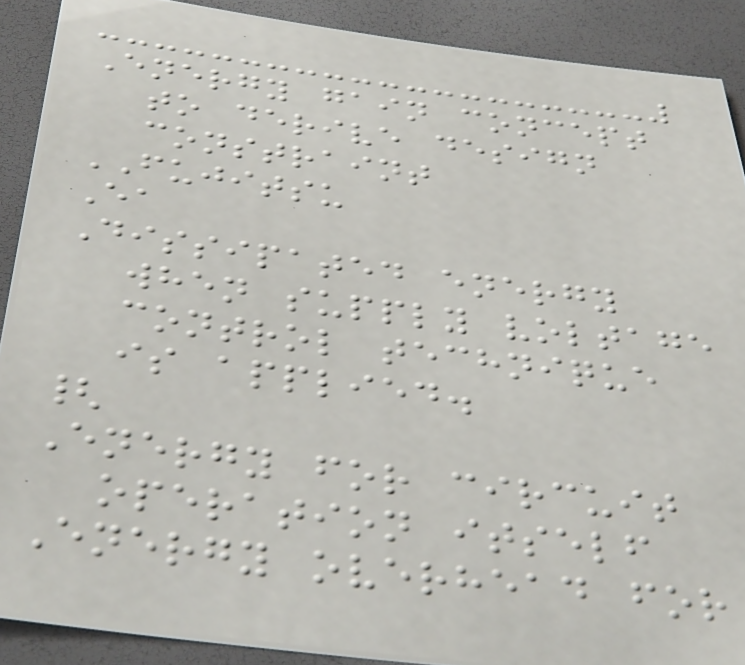Energy gain concept
to derive design
constraint
FUJITSU
Ea
Dissipated energy
when supply voltage
control technique
is applied.
{
Energy for circuit
operation itself
Energy overhead for
